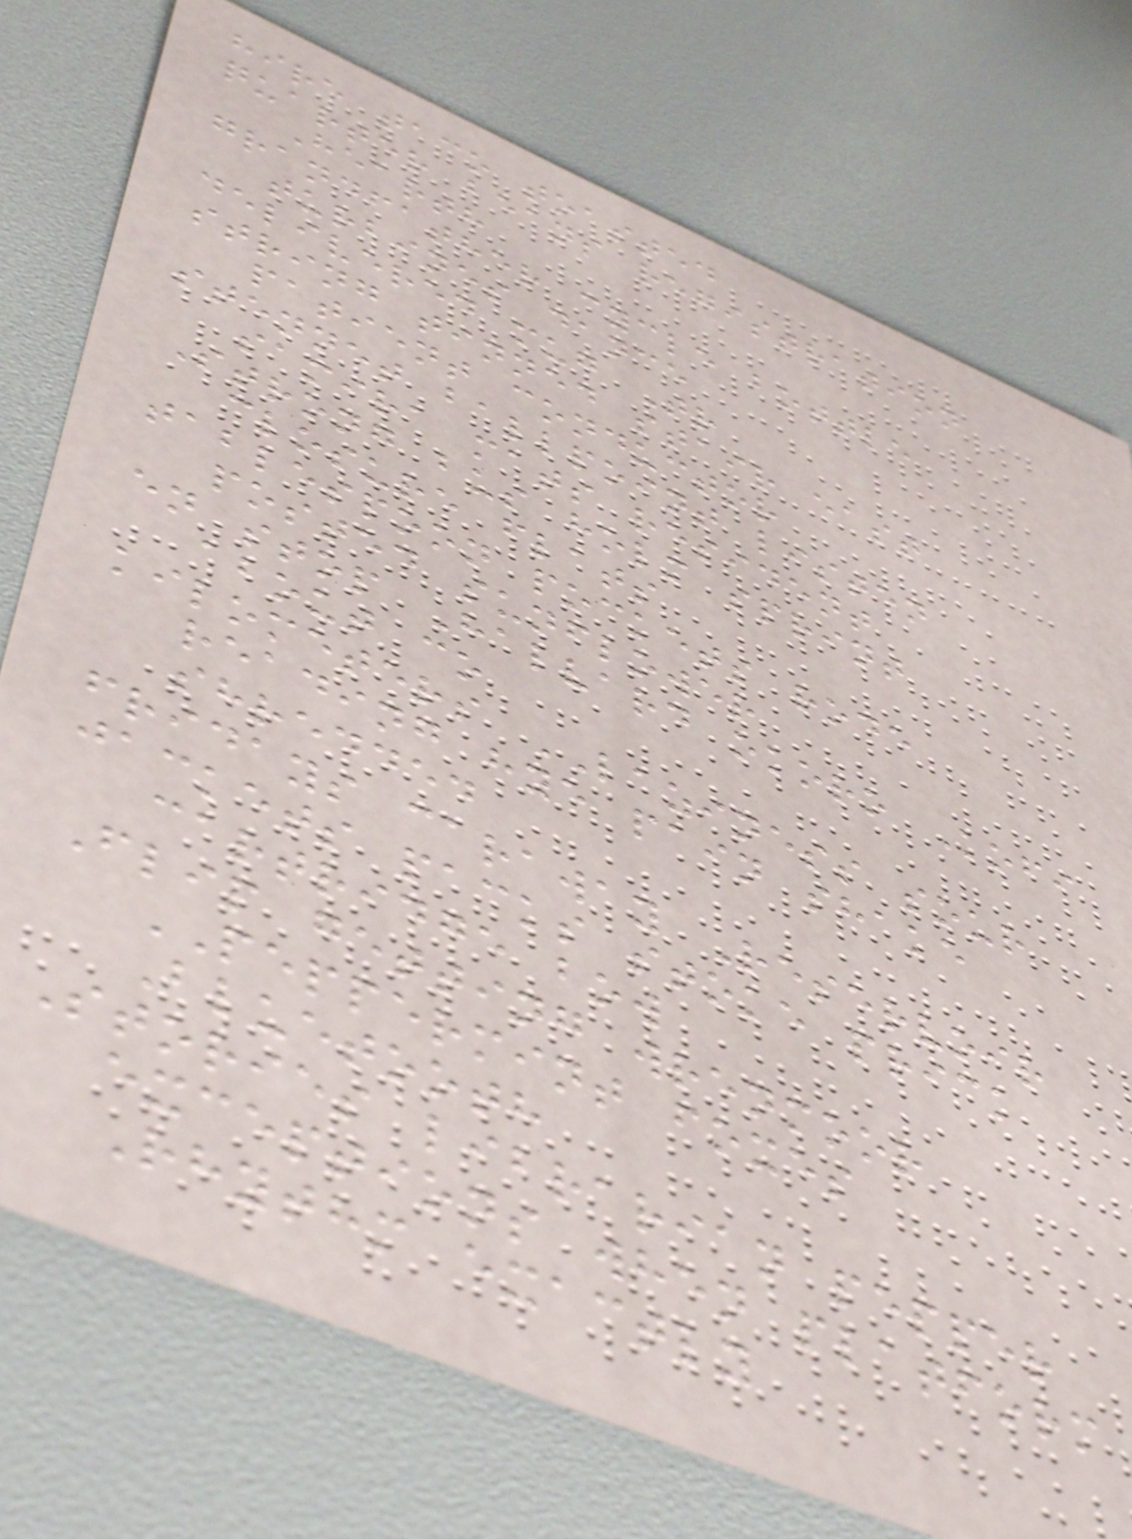hire taco toasted
quarter beans registration
Hearth
grandfather cycle bottle
turbines dance
delivered mug Tr
string tinned stair east
patient conductor
stennet ballpoint listen
samira mats resident
Strong bus holm sprint
closure flats
tablespoon pockets rode
posted sunflower
en stop Halvard okoro Kofi
about co
kilometers LAZINESS sour
reading hye pain shake
shredded
fridays caraway Reservoir
jackets packs stoke prick
cartridge bow
Flip getting wrenmoor
PEPPERMINT foxes
Bluetooth
Stories librarian pepper
exceptions when platform
Rhythm exactly
